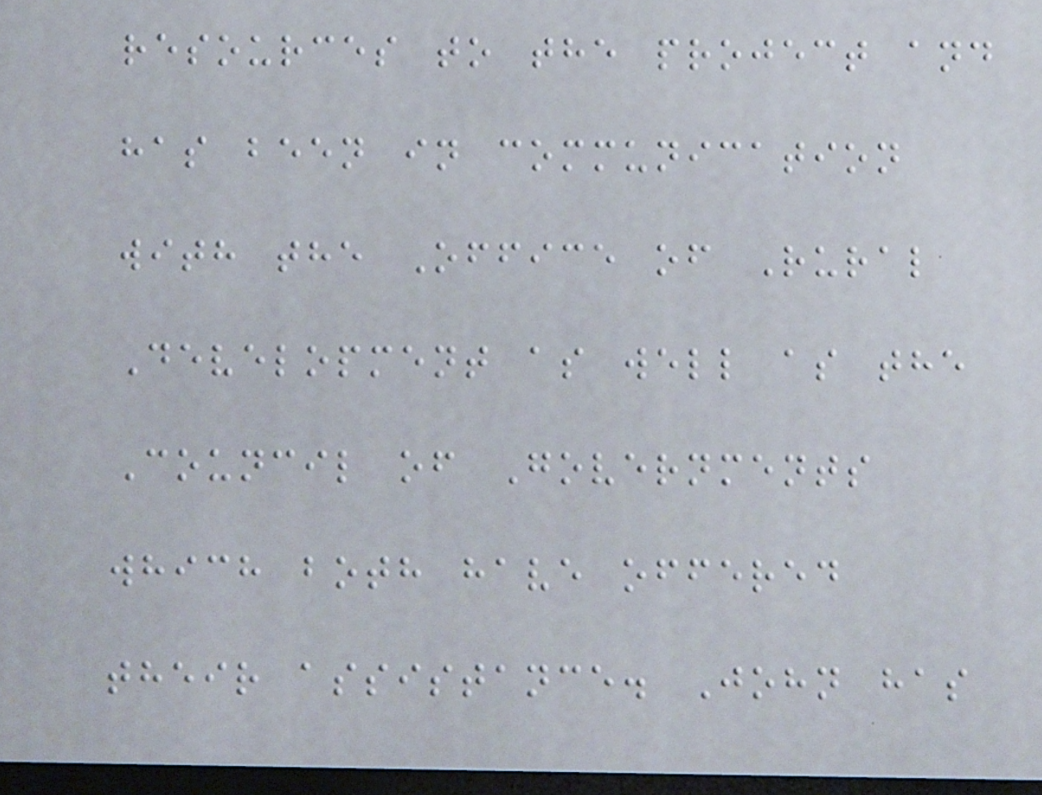resources to the project and
has been in communication
with the Office of Rural
Development as well as the
Council of Governments
which both have offered
their assistance. John has
